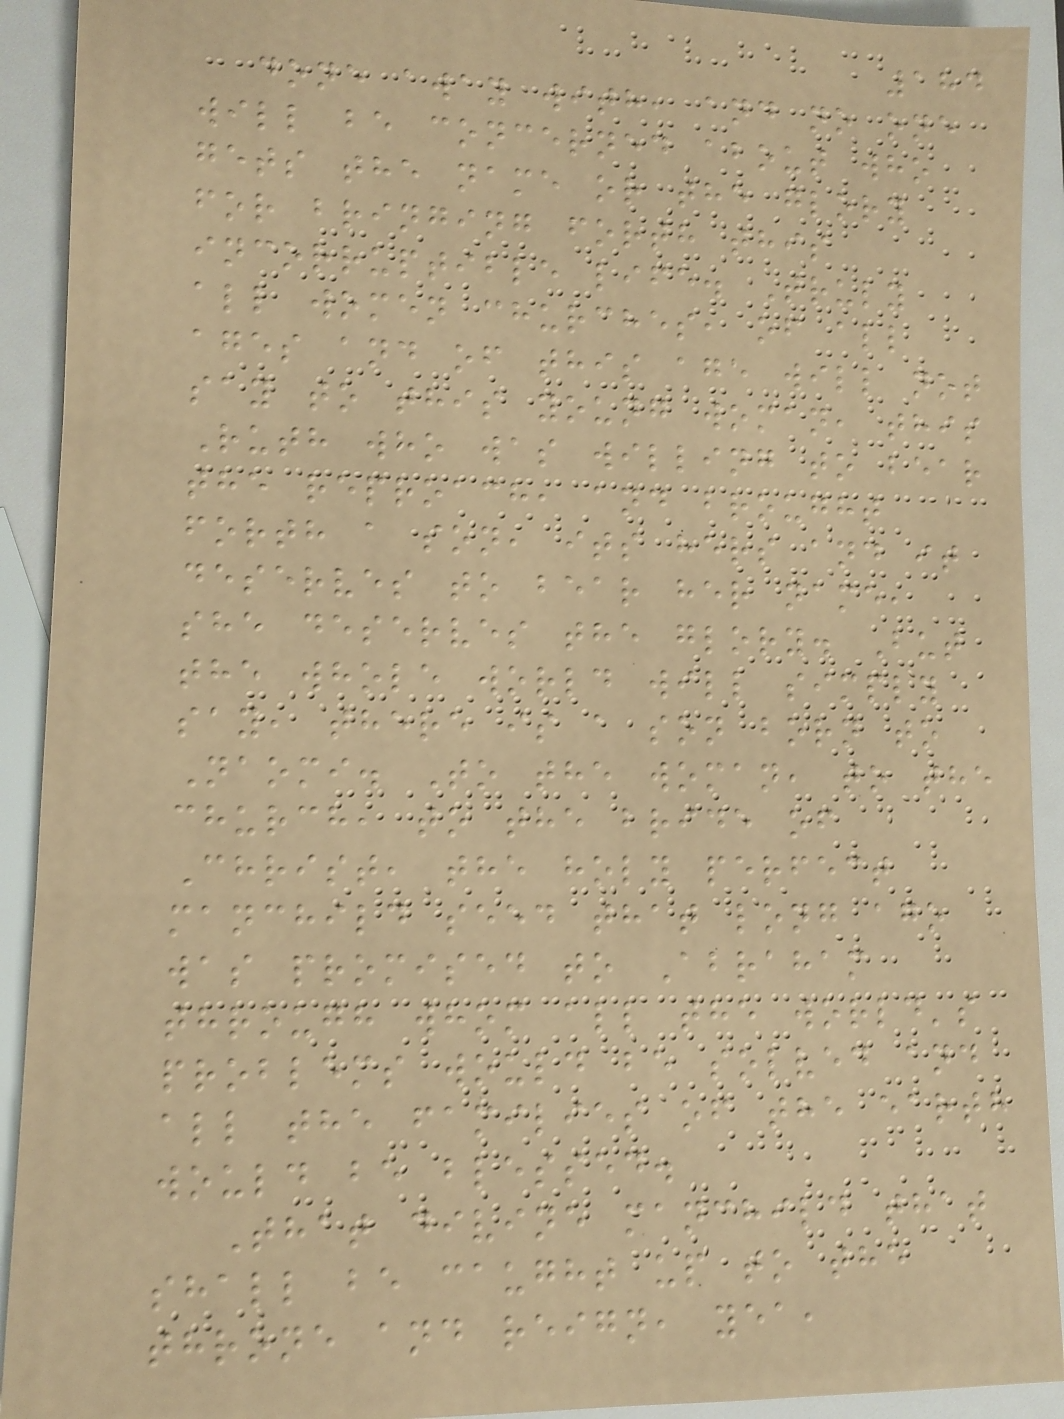184
done away with, and no one
will be concerned about who
gets the name or the glory
for bringing forth this
incorruptible life. Truly
all women churches, of all
ages and of this age will not
say to this young woman, this
Ruth who was willing to bear
the reproach, and brought
forth a son, its hers and it
deserves to bear her name,
she deserves the glory. But
the whole world will simply
say, there is a son born to
Naomi. To the woman, to the
church, to the bride of
Christ, the holy perfect
manchild seed that long ago
was promised to Abraham
through whom all the world's
problems would be solved and
all the families of the earth
would be blessed.
That divine manchild that
shall be caught up to the
throne and reign, yea,
